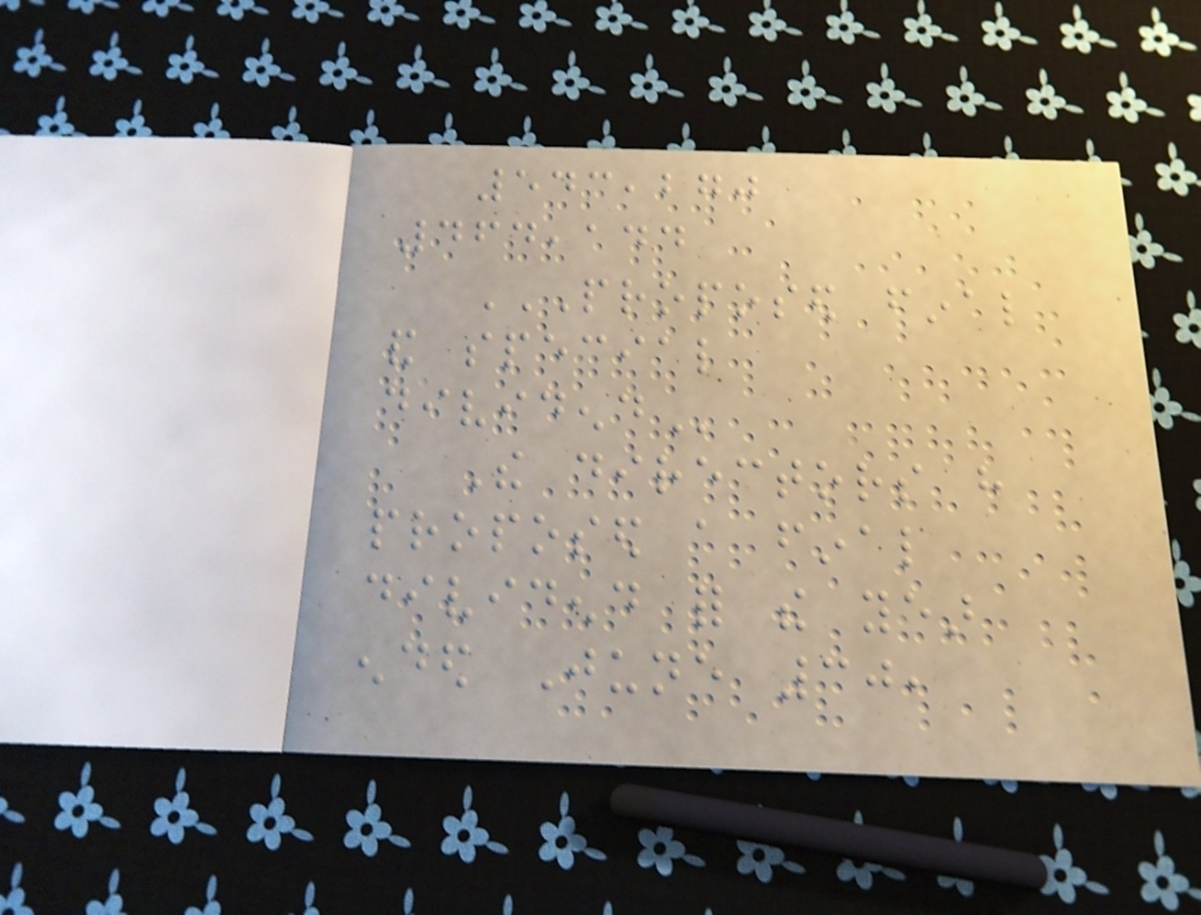543,270
464,144
PROPOSED FINAL
AND SPECIAL
DIVIDEND
The directors have
proposed a final
dividend for the year
ended June 30,
